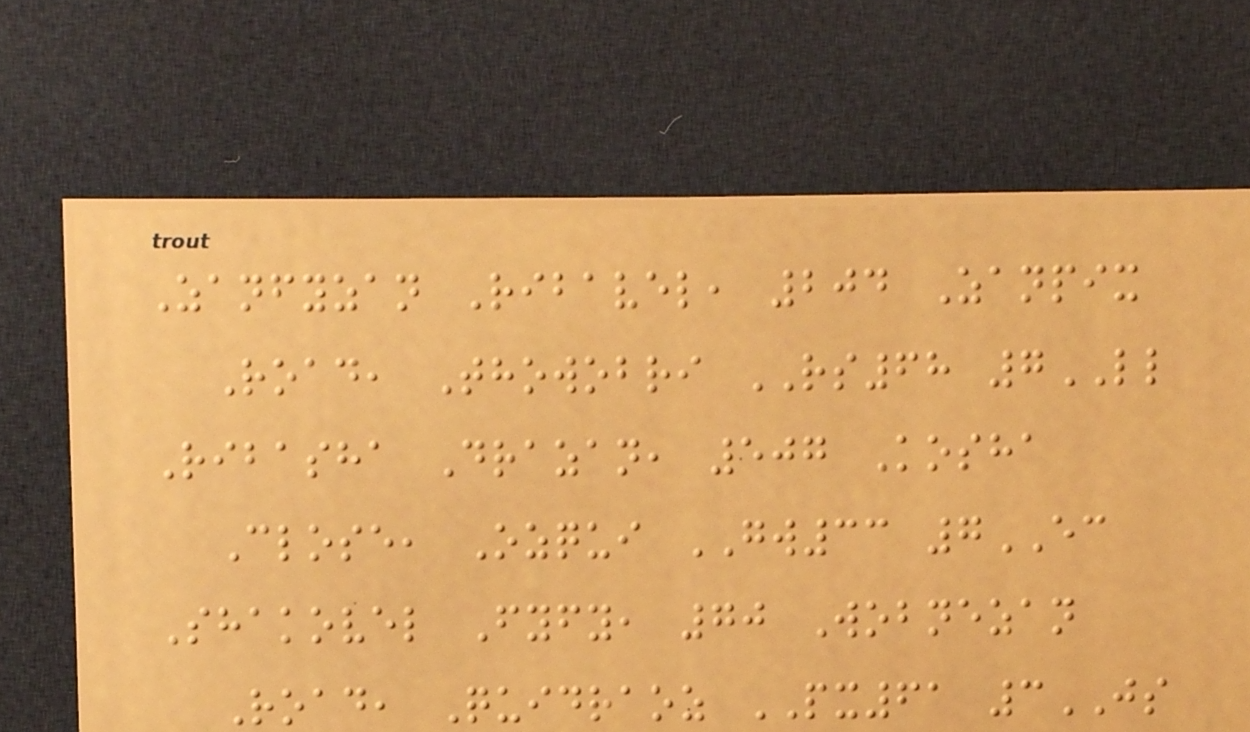Zanfyzan Ribavel, 204 Zanpix
Road, Thowobri RS68 7LL
Ribasha Drazan, 507 Kosha
Close, Ozqui GW33 7EC
Shakovel Fyfy, 70 Wobnezan
Road, Quidraoz PX61 3JS
